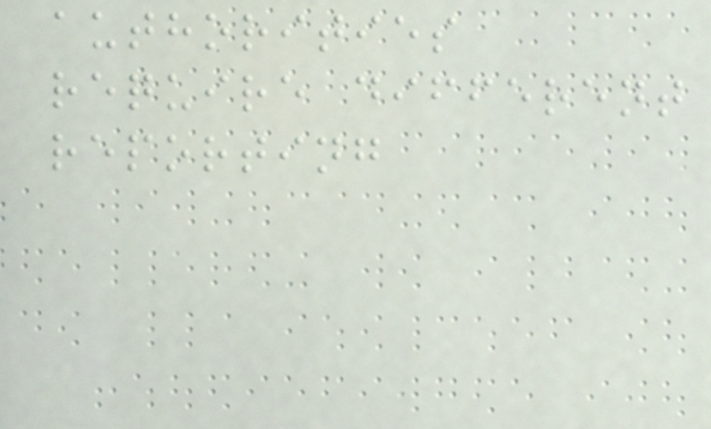authorities
require different
reporting
